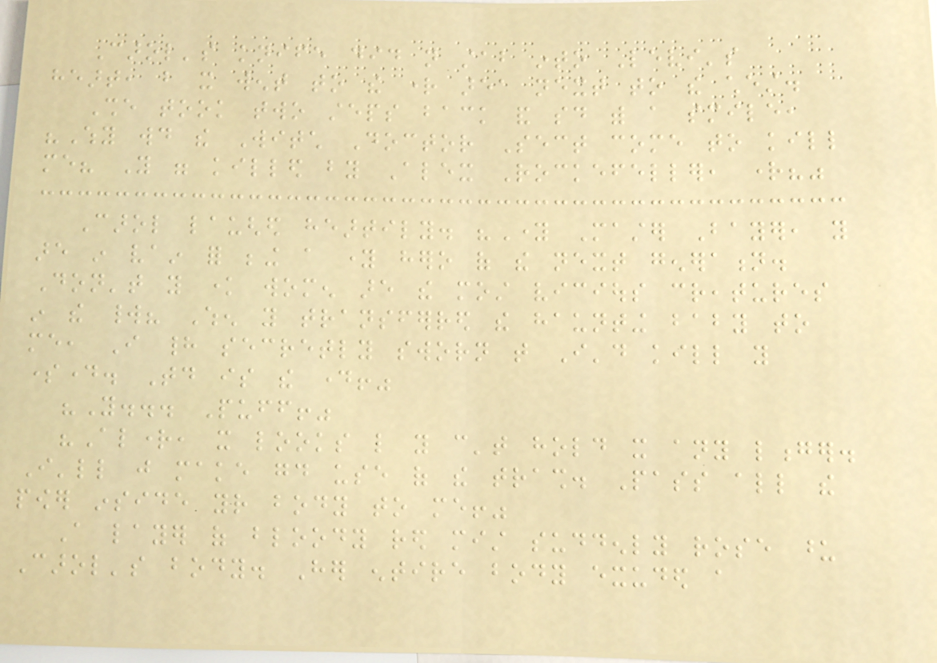Carol's knife did not stab into Levi's
heart, but it went to the right area next to the chest.
She took two steps back and said with a smile,
"Why would the Witch Doctor Sect come to kill
me? You were killed by Alex Rockefeller, right?"
Carol laughed heartily. "Young Master Bayer, you
are in vain for being a young hero of the next generation.
Don't you know women are the most vicious creatures
in the world? When you transferred the haunting baby to
me, I had secretly sworn that I'd kill you
someday. Today is the day!"
"You... Puff!"
"Alright, it looks like you can't hold it any longer.
I'll just make good use of the trash. Pass all the
power inside your body to me!"
A layer of bloody red mist suddenly rose upon
Carol's body. Her entire body exuded a
